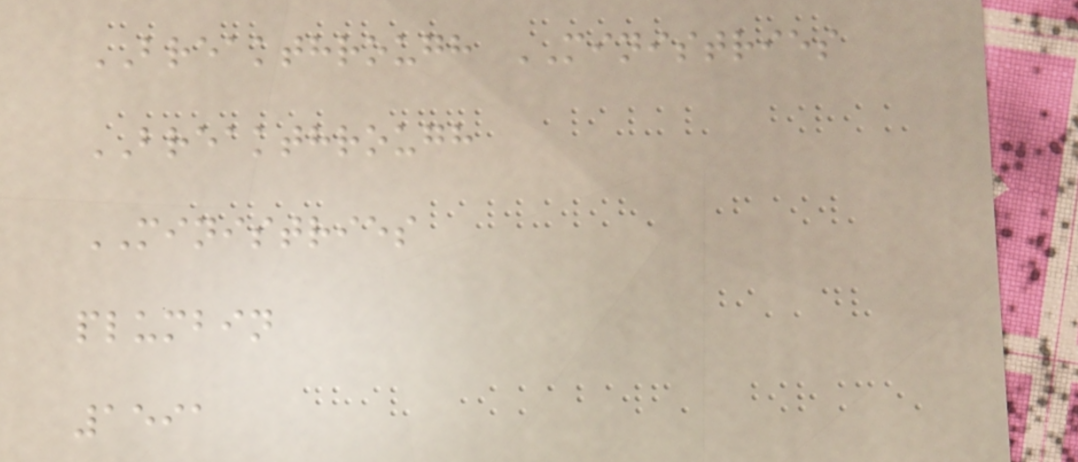BREAKTHROUGH MINISTRIES
BREAKTHROUGH
MINISTRIES
plumbin
1591
